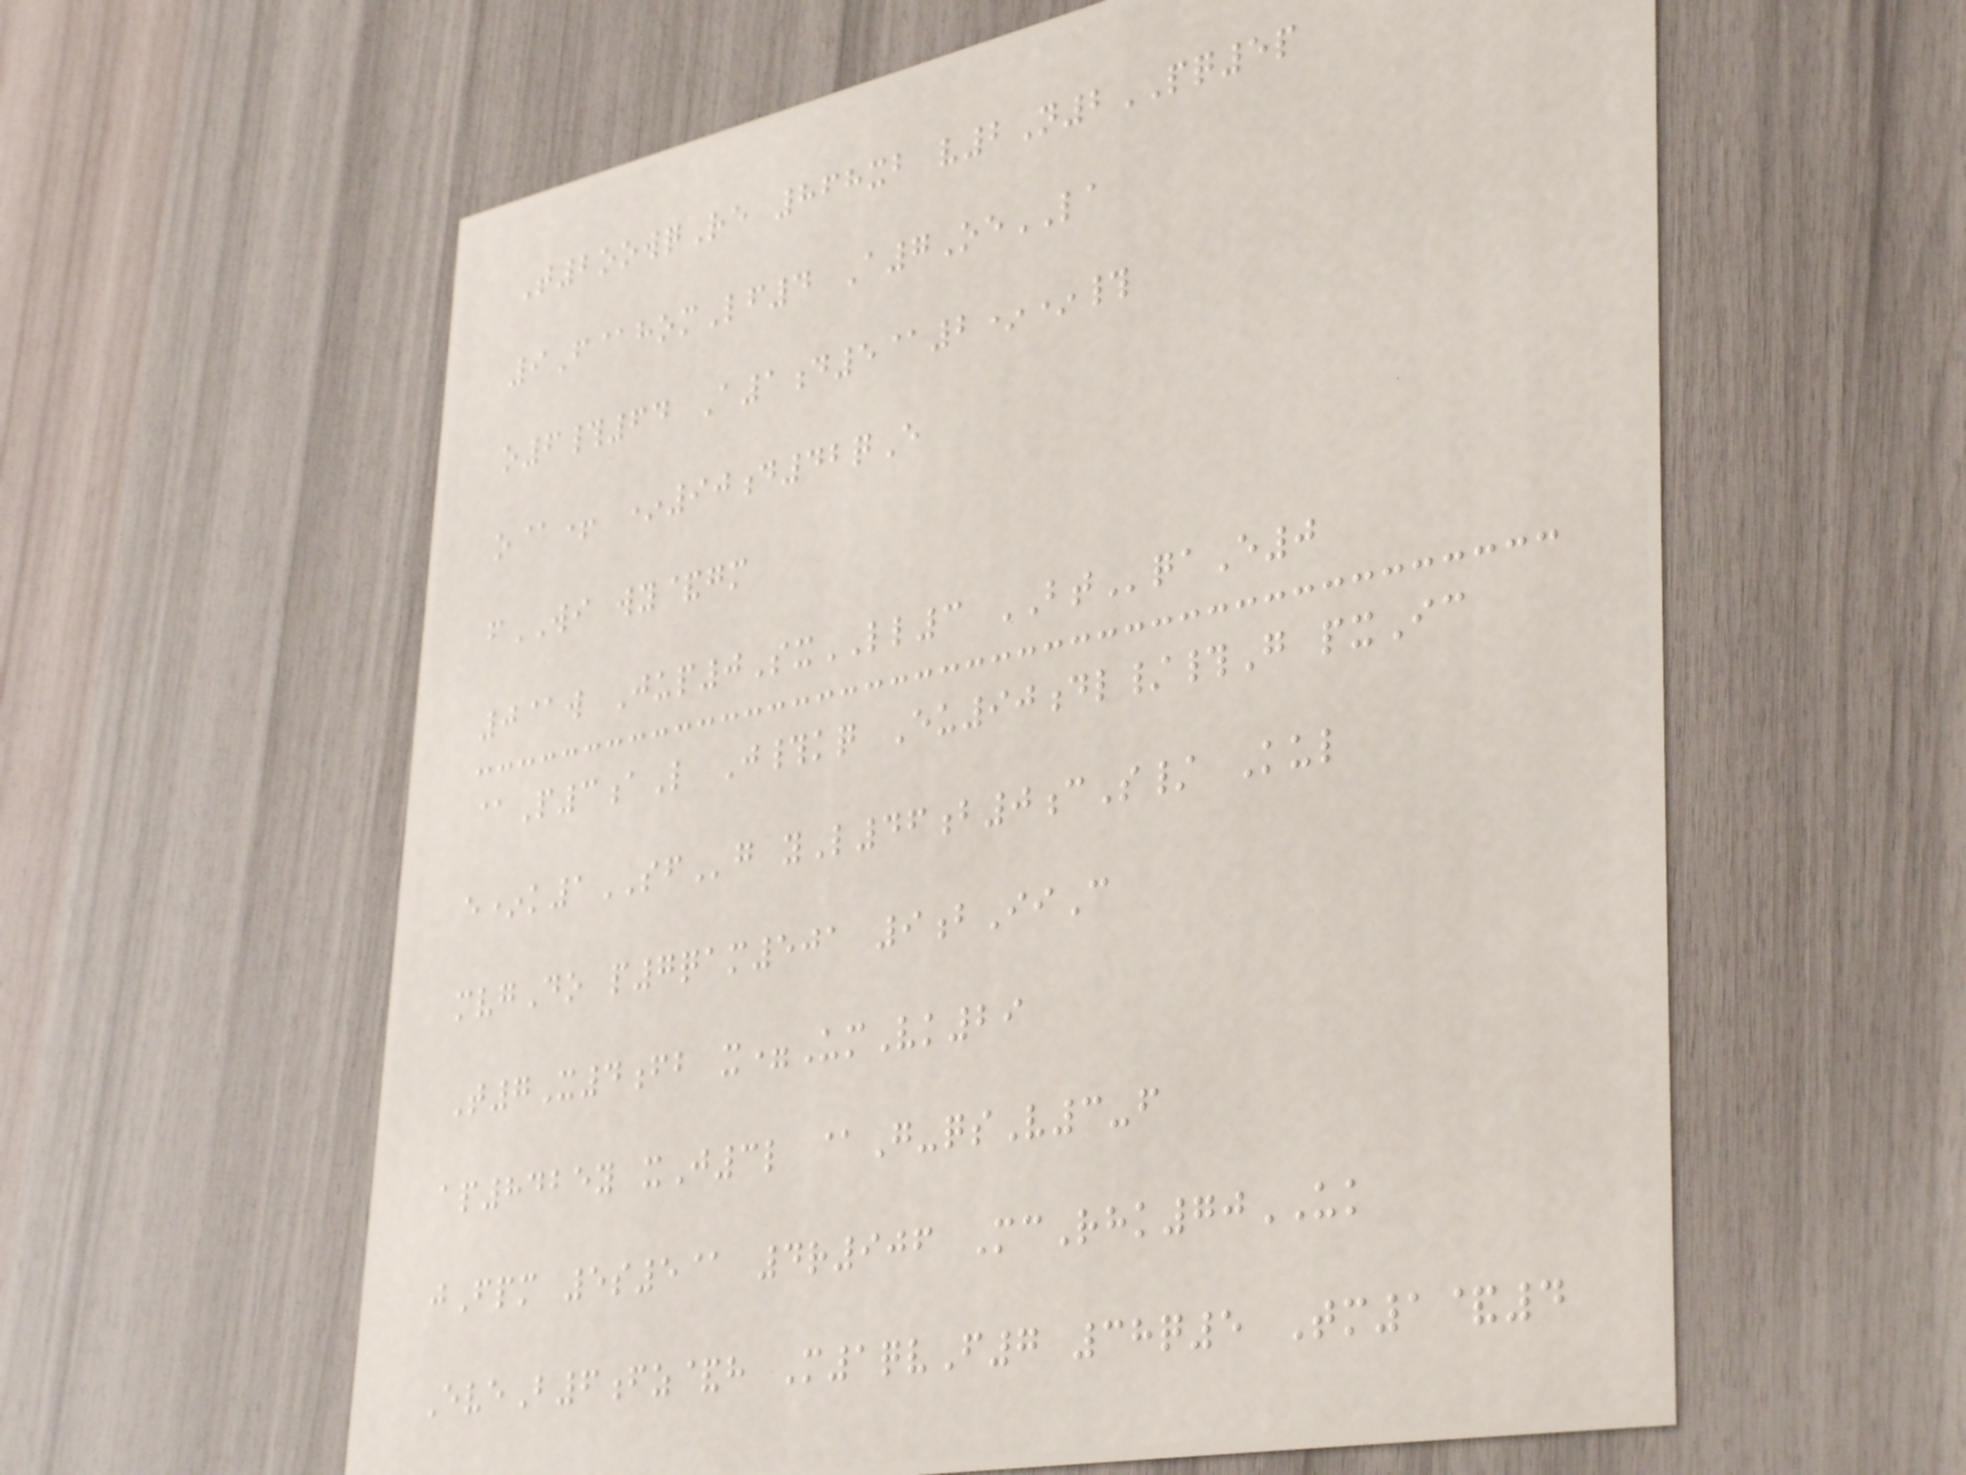T2oowqRe 868xb v2N2PQ5p
9F@homLf4 A7OeLA
o6#64 A1d5@2**#
o@+ *90d42qE
fWI wy&gm
0@w Jup0SxLL3 BTqaE0
@P3aL J#kq Eu90dl/#G pxIc
e*k1SFg yL46b0cS/ Kul
mvgDo p7qam501 9bIiC
T7X4fb x=UmVk29
ap8425y xJ3l @G-qsV3-f
jFpm 5s5@ 4r906 McRhk70UK
EveB6fz&h M1qvF7 38q5 Tm1&4
